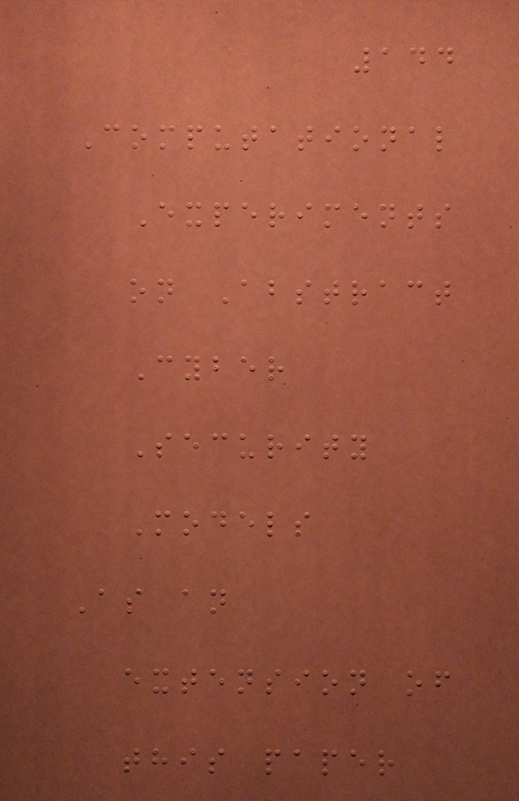144
Computational
Experiments
on Abstract
Cyber
Security
Models
As an
extension of
this paper
